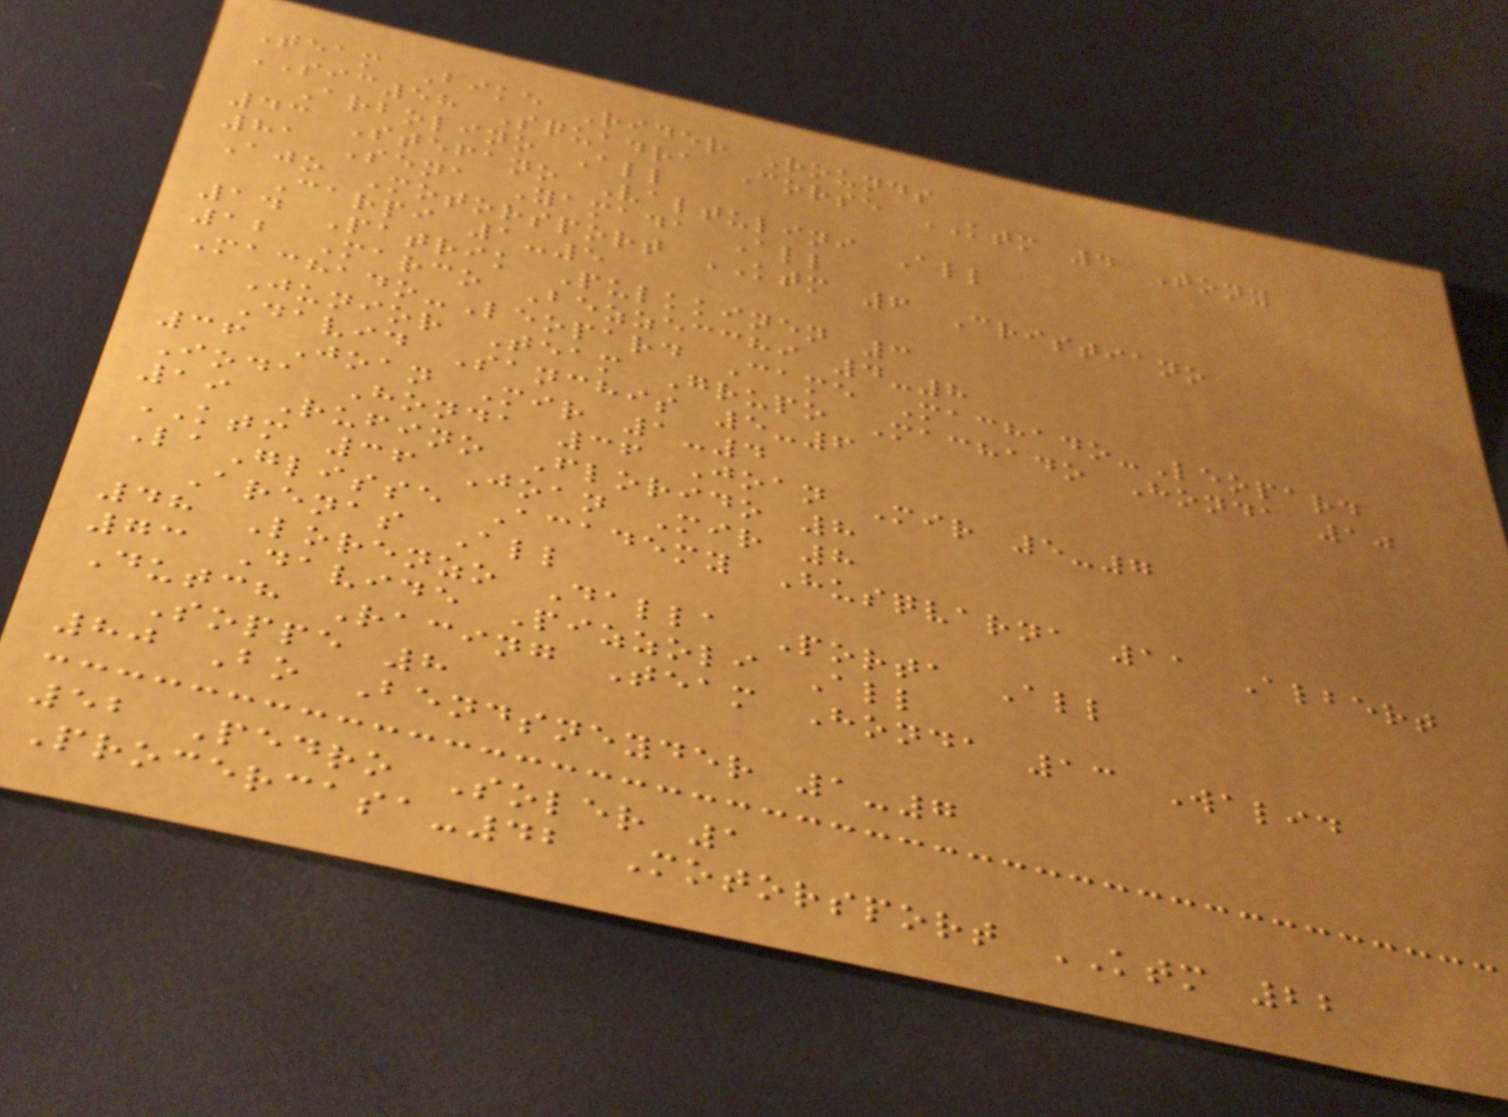Team Bike Rider Rounds
SIC58 Squadra Corse KTM 4 Tony
Arbolino All
43 Stefano Valtulini All
81 Sena Yamada All
Ajo Motorsport KTM 6 Cristiano
Carpi 1-5
14 Patrik Pulkkinen 3
12 Marco Bezzecchi 4-8
Machado-Leopard Came Machado-Leopard
Junior Team Grupo Machado Honda 10
David Sanchis 5-6
36 Joan Mir 1-4
Ioda Honda 36 Joan Mir 5-7
19 Rufino Florido 8
KTM 36 Joan Mir 8
LaGlisse Academy Husqvarna 11 Albert
Arenas All
48 Lorenzo Dalla Porta All
73 Davide Pizzoli All
Dutch Racing Team Honda 13 Walid
Soppe 8
80 Bo Bendsneyder 1-7
52 Pedro Soler 1
Procercasa-42 Motorsport KTM 22
